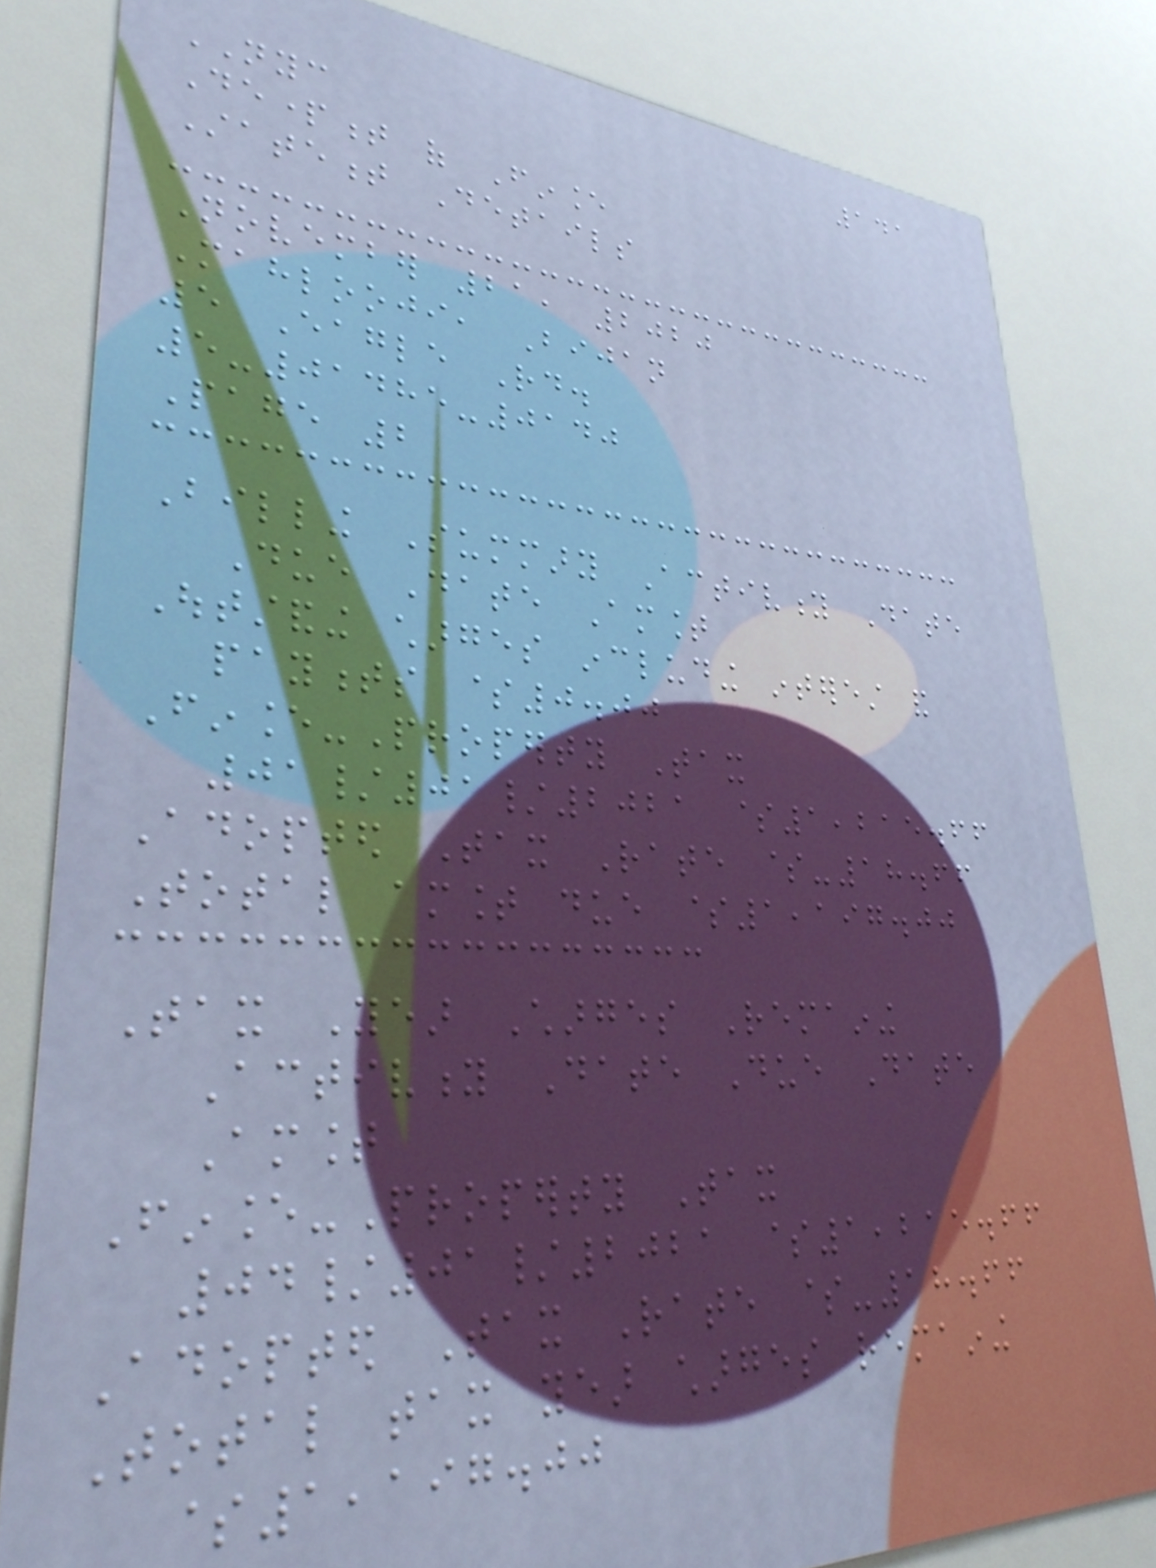141
NYC
Department of Finance
Statement Details
November 21, 2020
Mahlooji, Bijan
5 Eagle Rd.
5-01485-0140
Page 2
Billing Summary Activity Date
Due Date Amount
Outstanding charges including interest and
payments $0.00
Finance-Property Tax
01/01/2021 $1,215.66
Adopted Tax Rate $-18.66
Total amount due $1,197.00
Tax Year Charges Remaining
Activity Date Due Date
Amount
Finance-Property Tax
04/01/2021 $1,215.66
Adopted Tax Rate $-18.66
Total tax year charges remaining
$1,197.00
